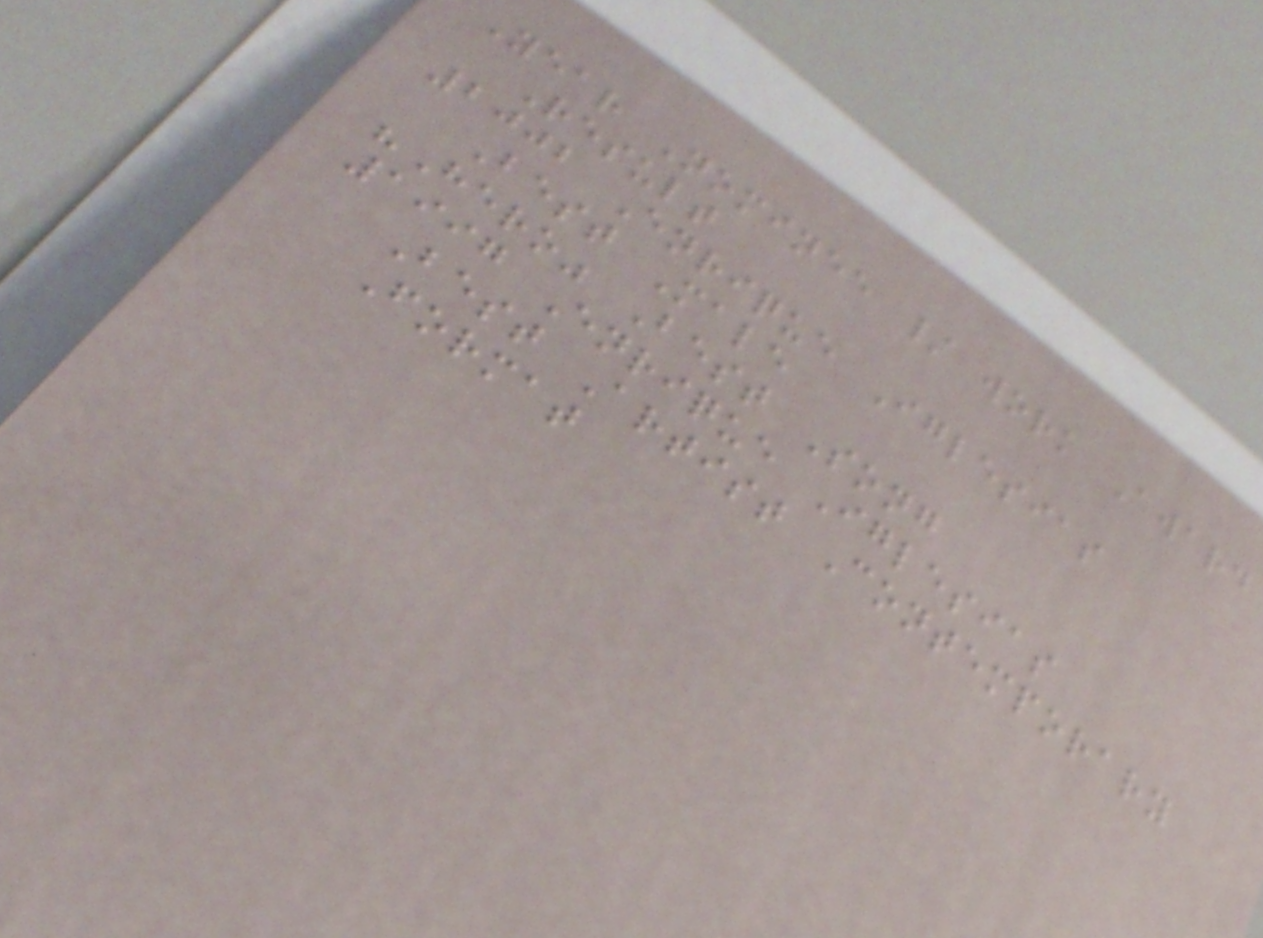Year Nominee / work Award
Result
2002 Enrique Iglesias
Best Male
"Hero" Best Song
1997 Enrique Iglesias
Best Artist Contemporary
Format
